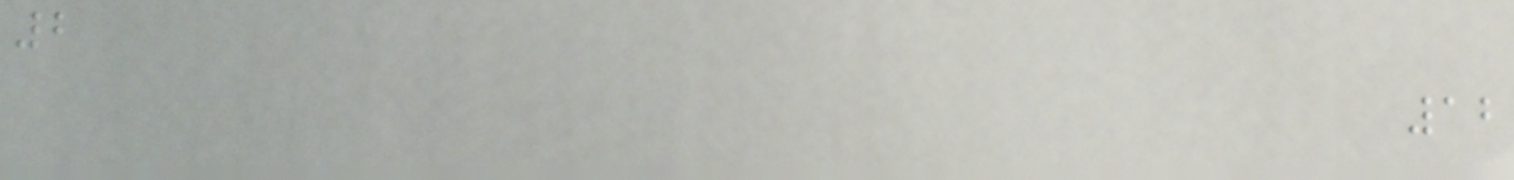2
12
